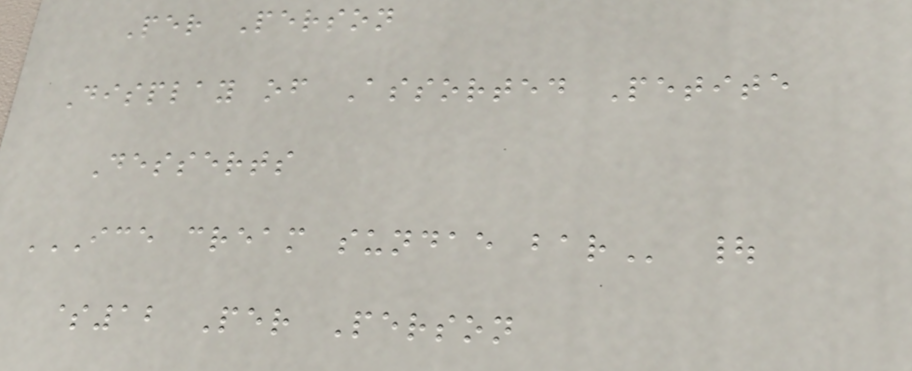Per Person
Display of Assorted Petite
Desserts
ICE CREAM SUNDAE BAR |
$12 Per Person
